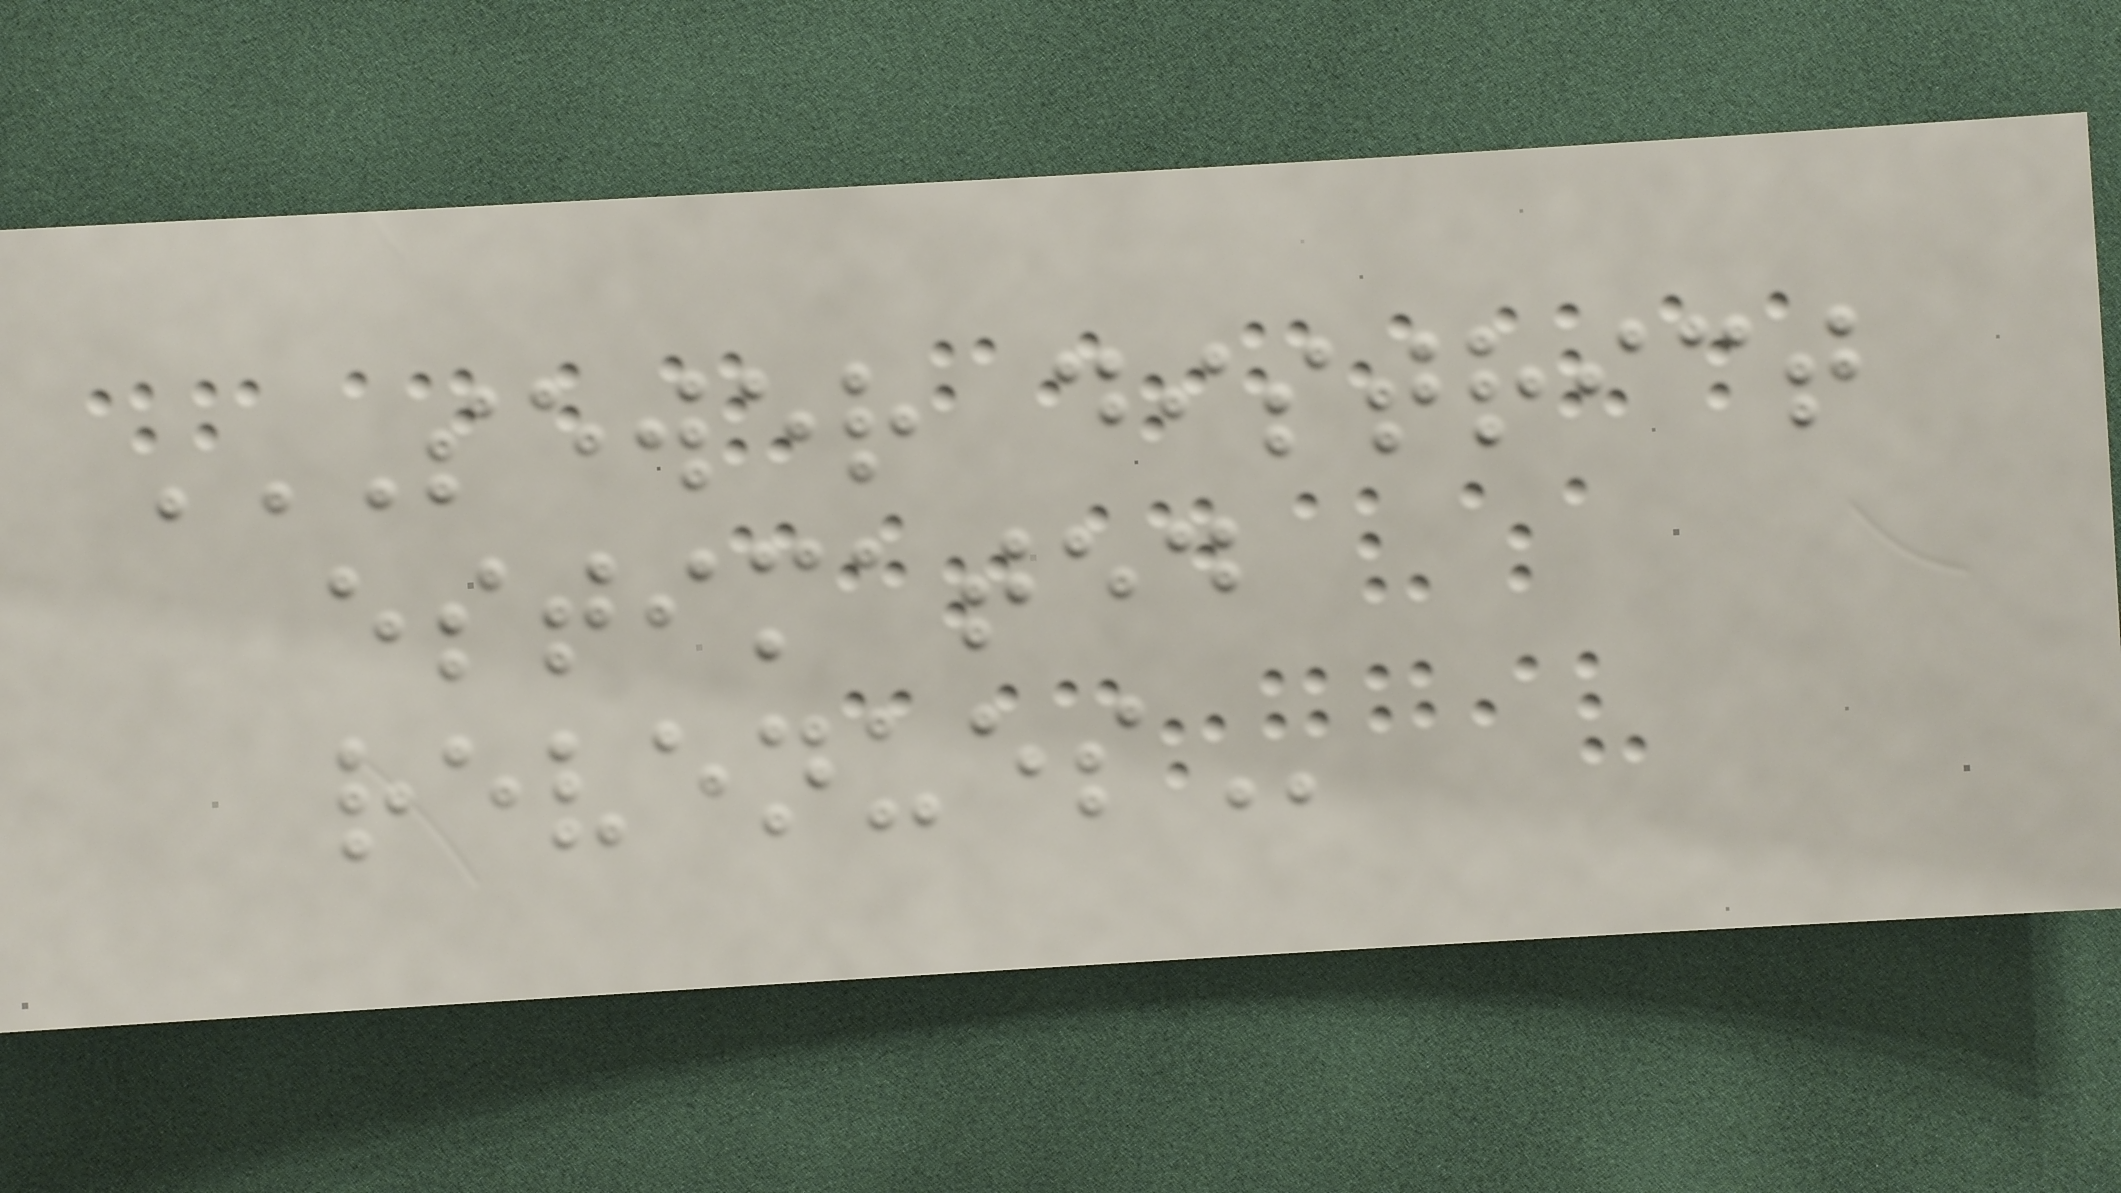SEWER DISTRICT
ESTIMATED
REVENUES
